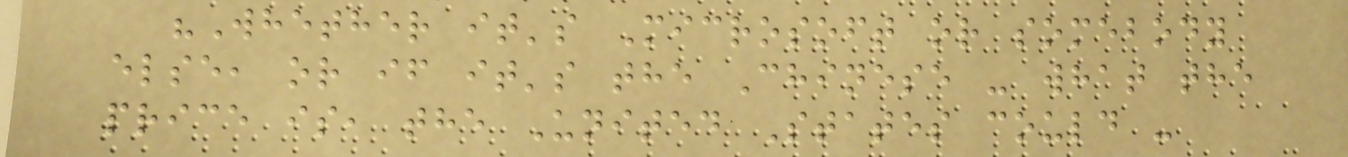"Whether it's Microsoft or somebody
else, or if it's the Chinese - what the
price is, the United States could -
